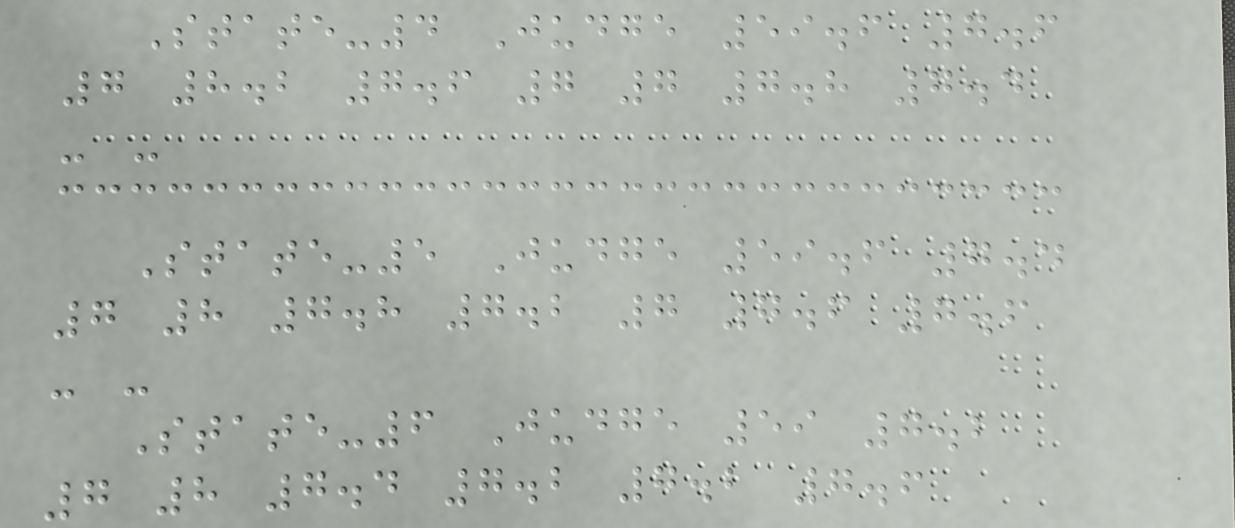State-4 Judge 59.6 7.6
7 8.2 7.6 7 7 7.8 7.4
- -
State-5 Judge 59.6 7.4
7 8 7.8 7.2 7 7.6 7.6
- -
State-6 Judge 59 7.2
7 8 7.4 7.2 7.2 7.6
